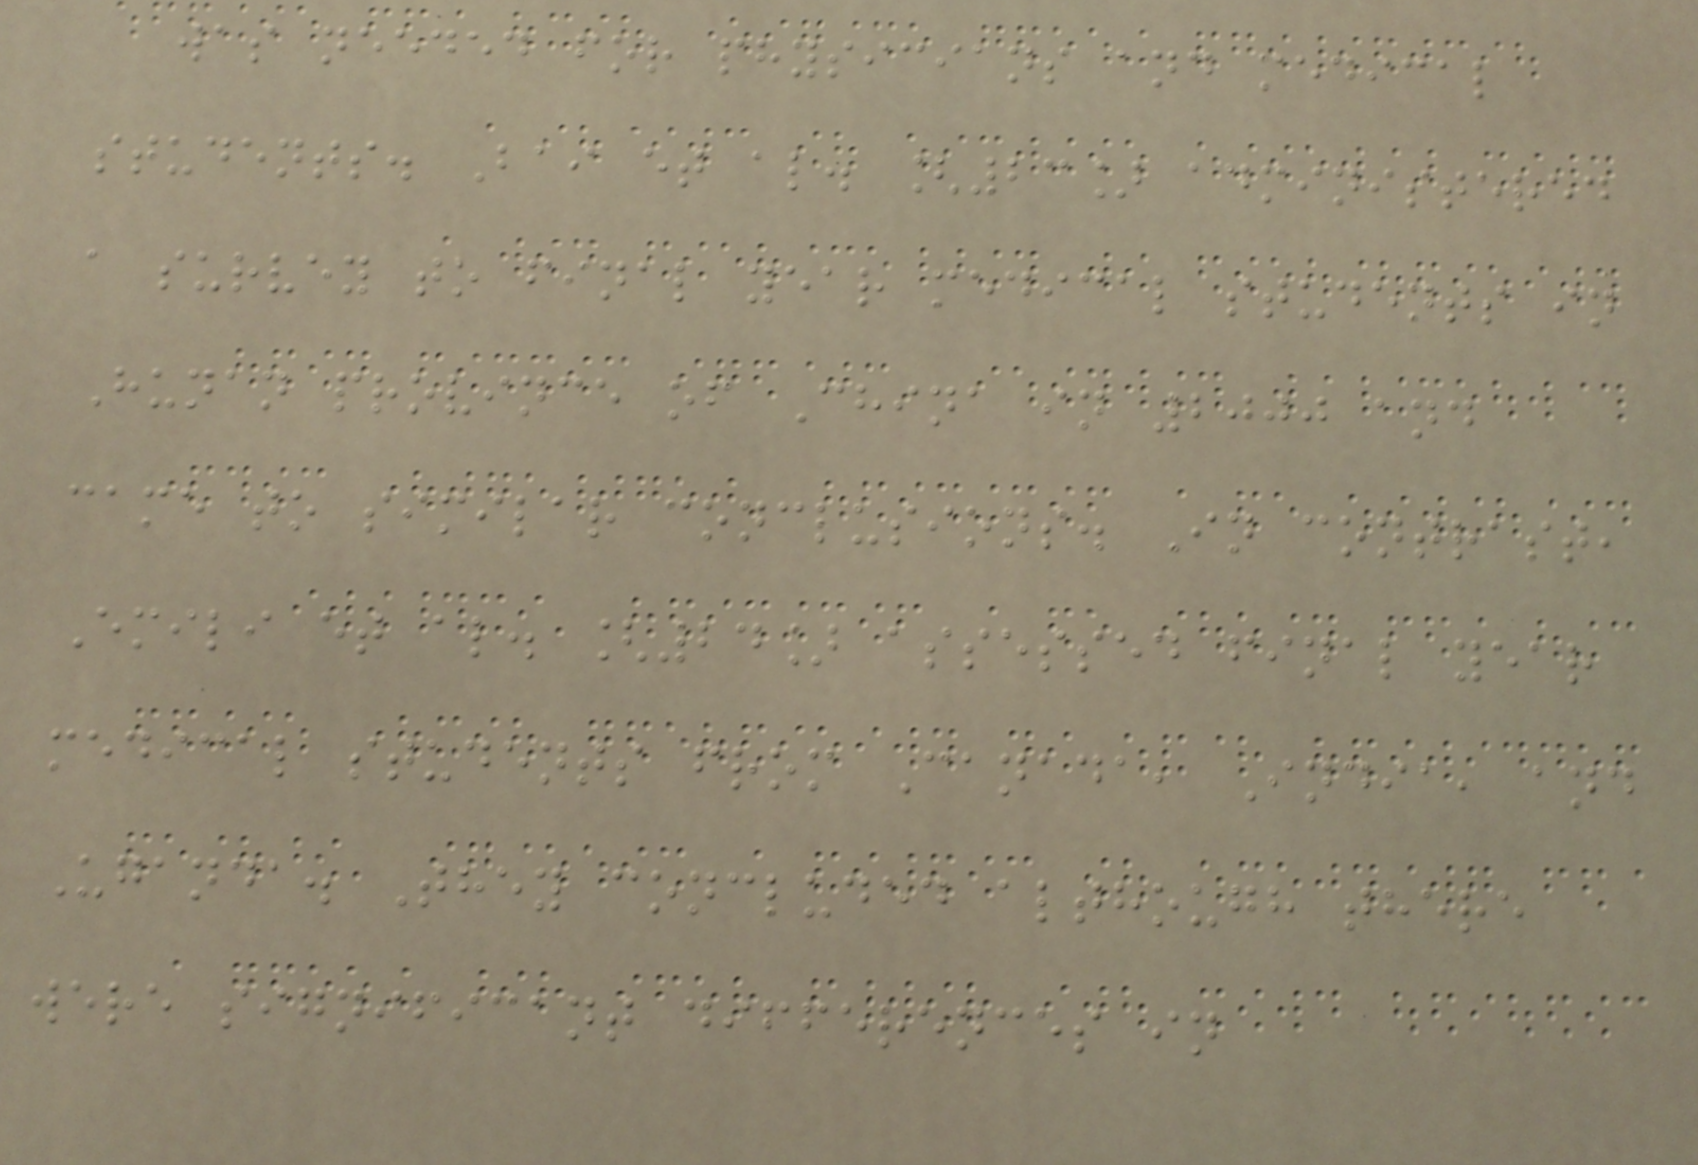was needed for physicians and medical
students. Bai et al. [23] administered
a survey to final year medical students in
Hunan province of China in 2000 and
came to similar conclusions. In contrast,
Emili et al. [24] assessed final year
medical students from Canada, India, and
Uganda. They concluded although there
were significant differences in
